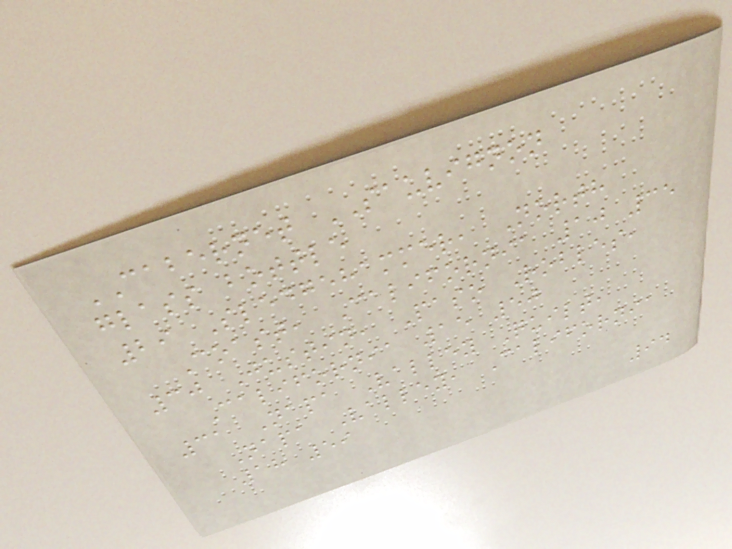CABERNET SAUVIGNON
glass bottle
29 Sledgehammer, North
Coast, California 10 35
30 Justin, Paso Robles,
California 15 50
31 Napa Valley Quilt,
Napa Valley, California
18 59
94
